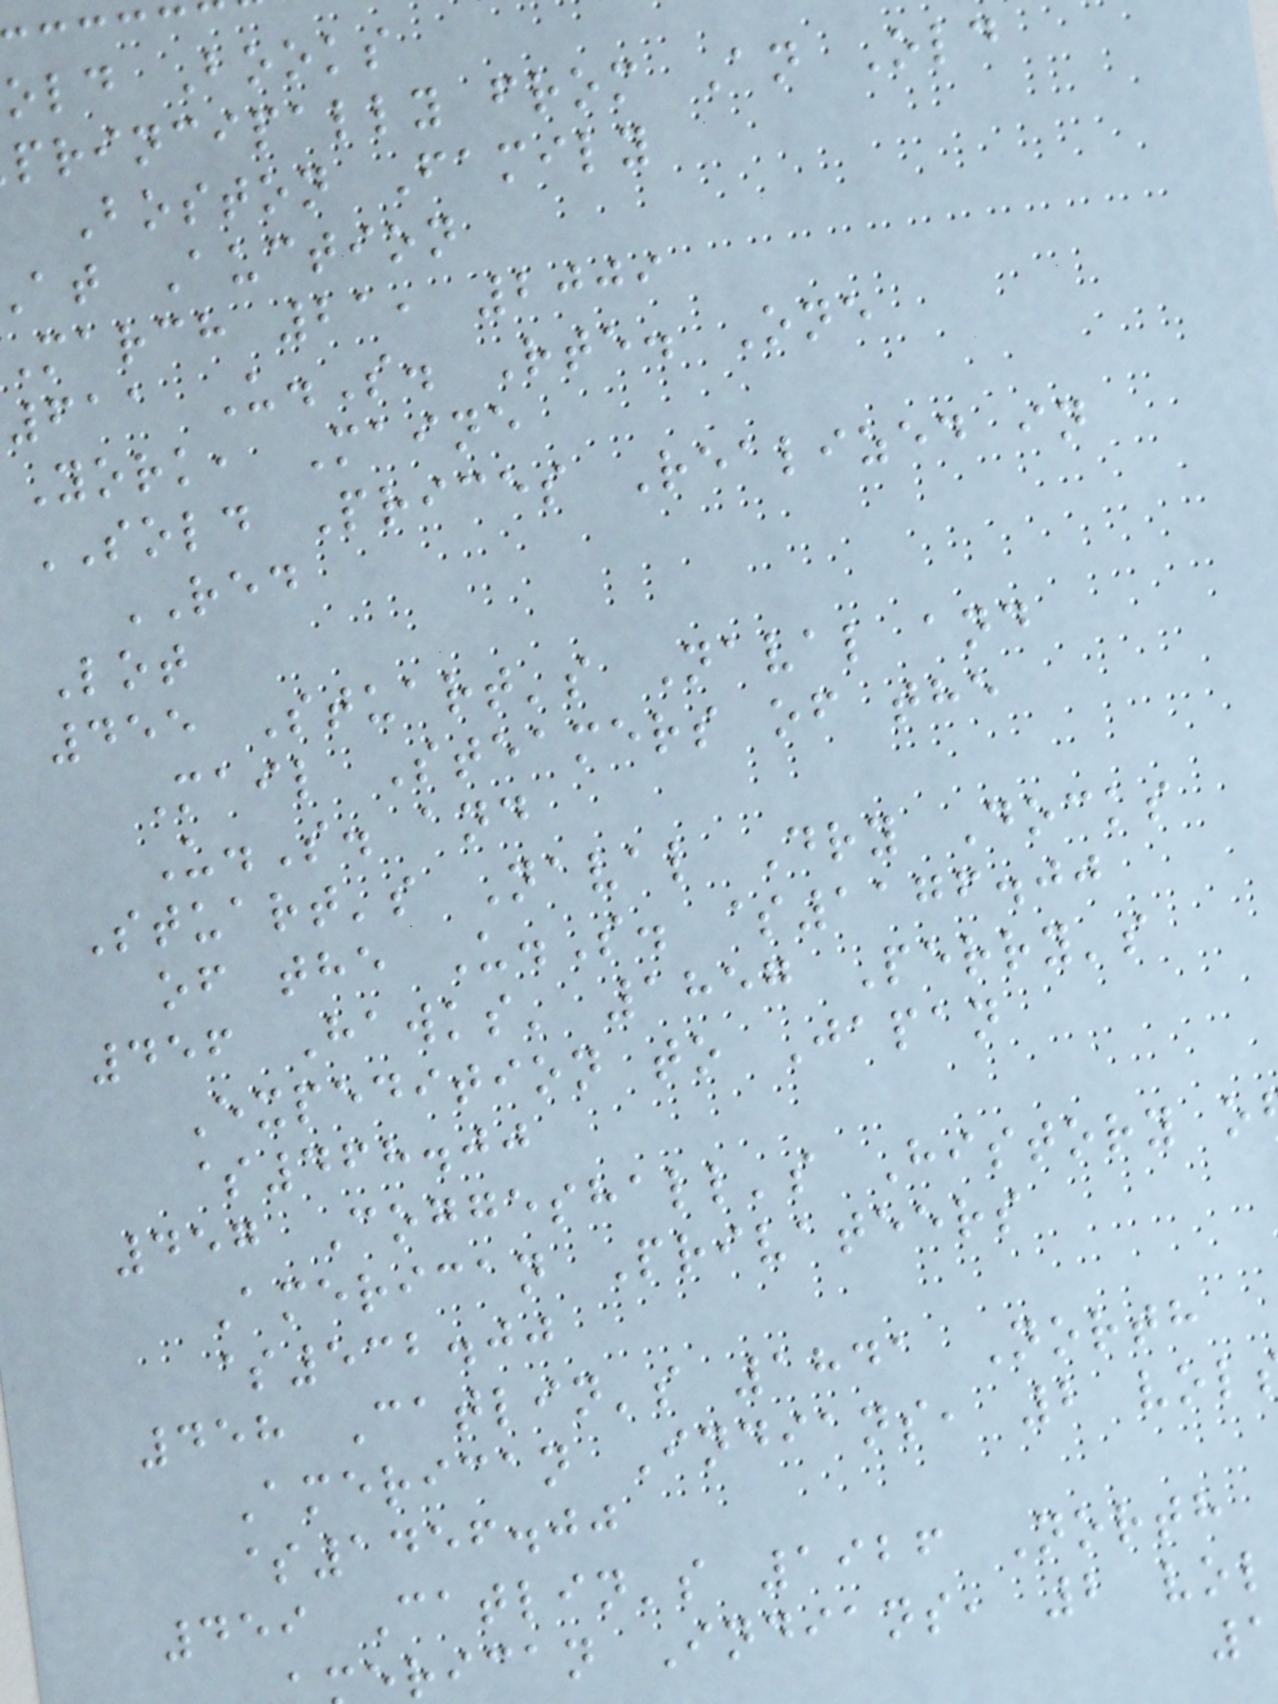old Books
principally from An Old
Boston Family
at Auction
march 21, 2009
611 U.S. Rte. One
York, Maine
SOLD Prices Realized in
RED
Lot
455 Stuart's Naval and
Mail Steamers of the
U.S. and
Stuart's Naval Dry Docks
of the U.S. $1176.00
456 Hawks' 1857 Perry's
Expedition to Japan
$468.00
457 Coggeshall's History o
American Privateers
$532.00
458 Catlin's 1841 North
American Indians, 2 vol
$1456.00
459 Catlin's 1926 North
erican Indians, 2 vol
